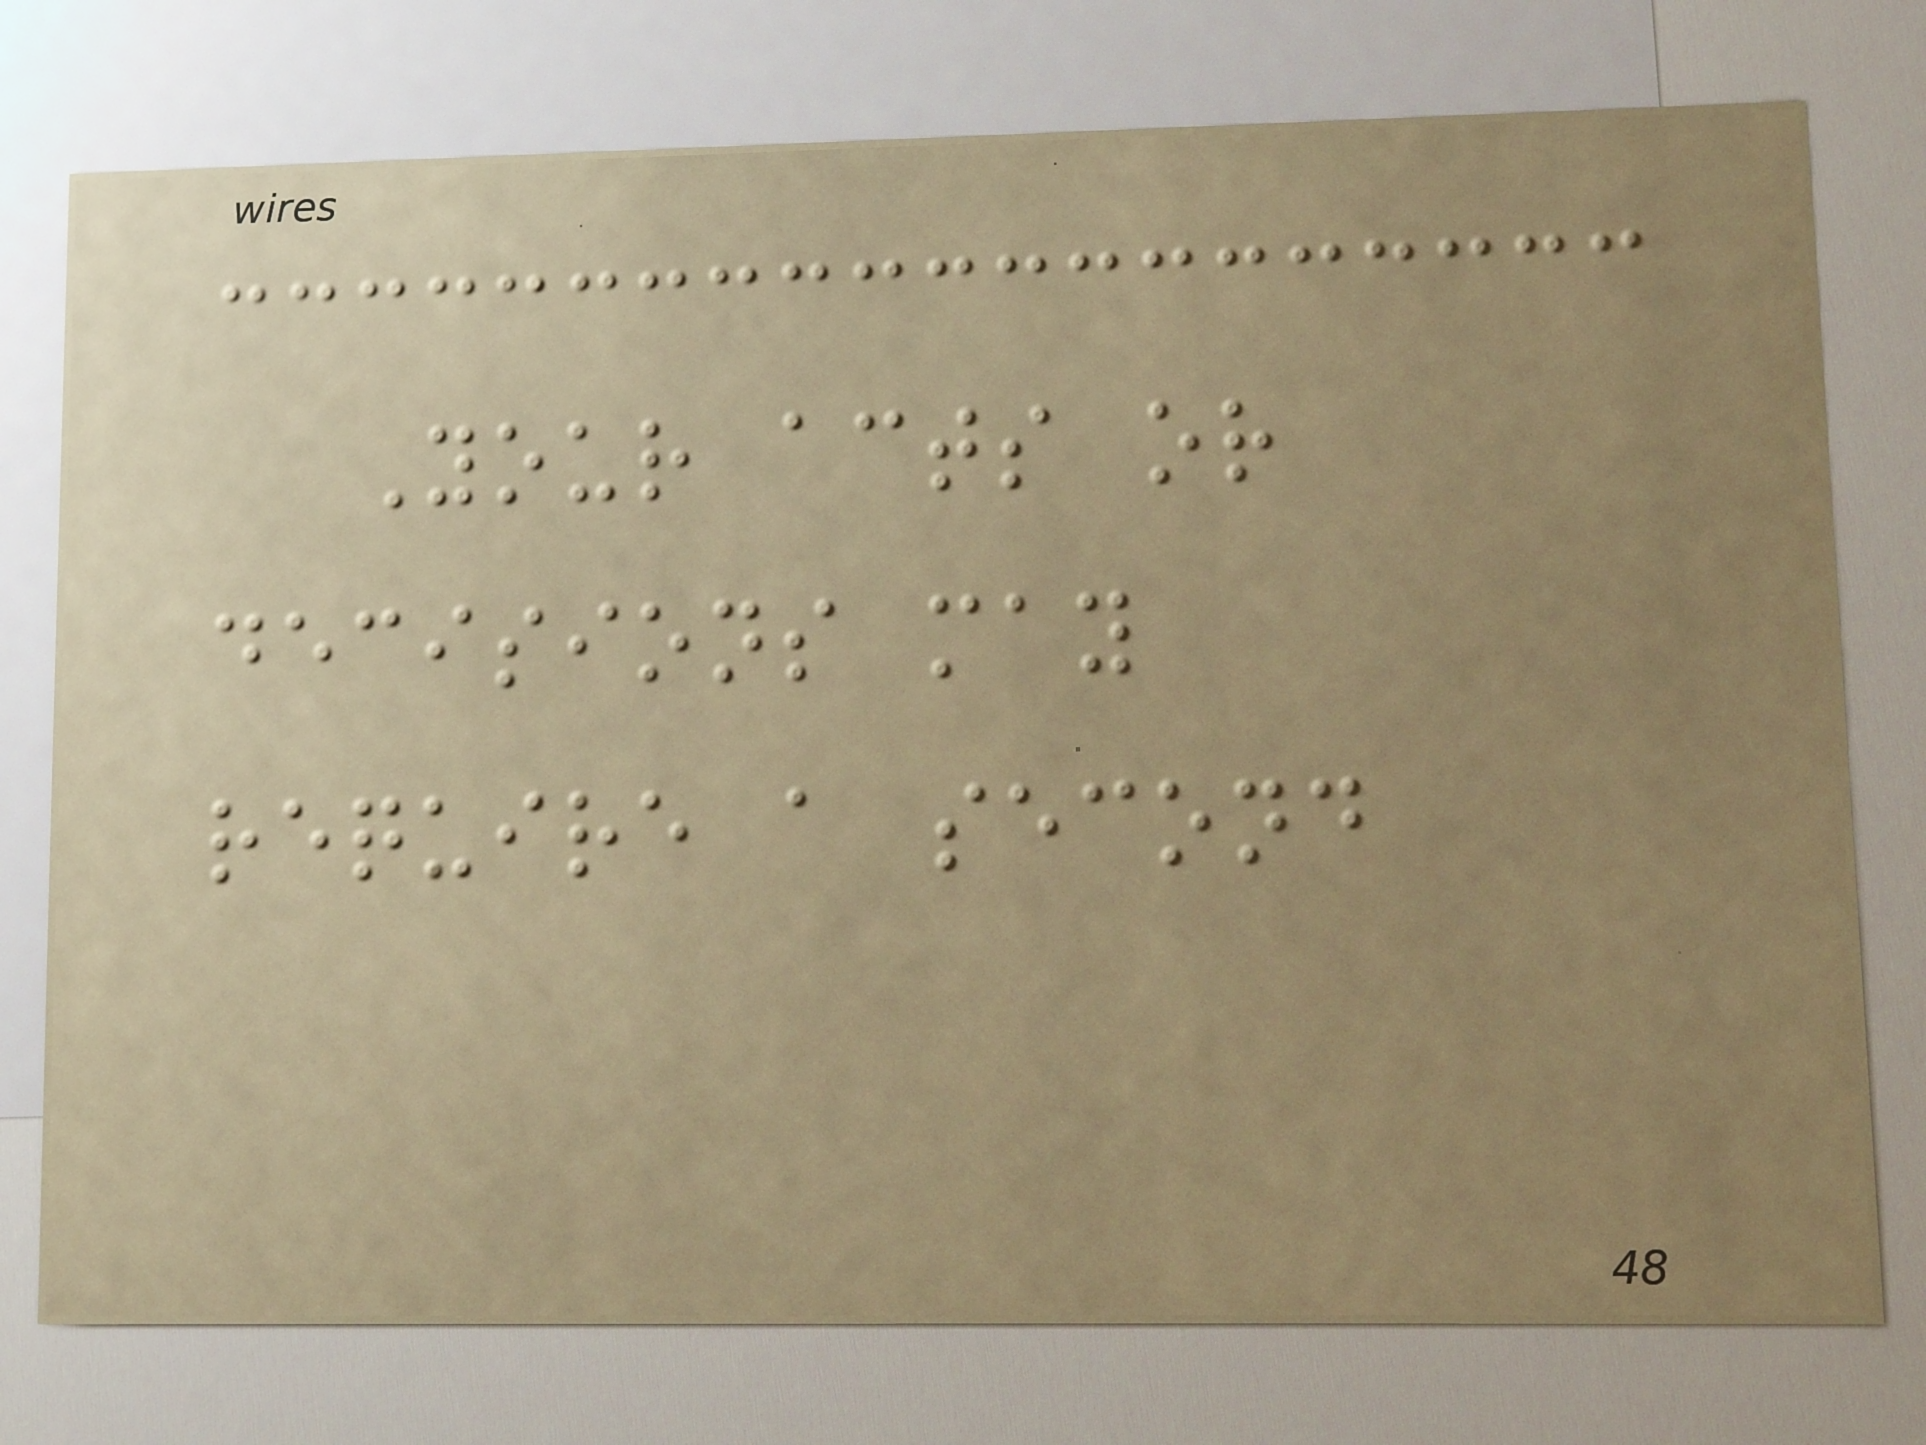Your acts or
decisions may
require a second
